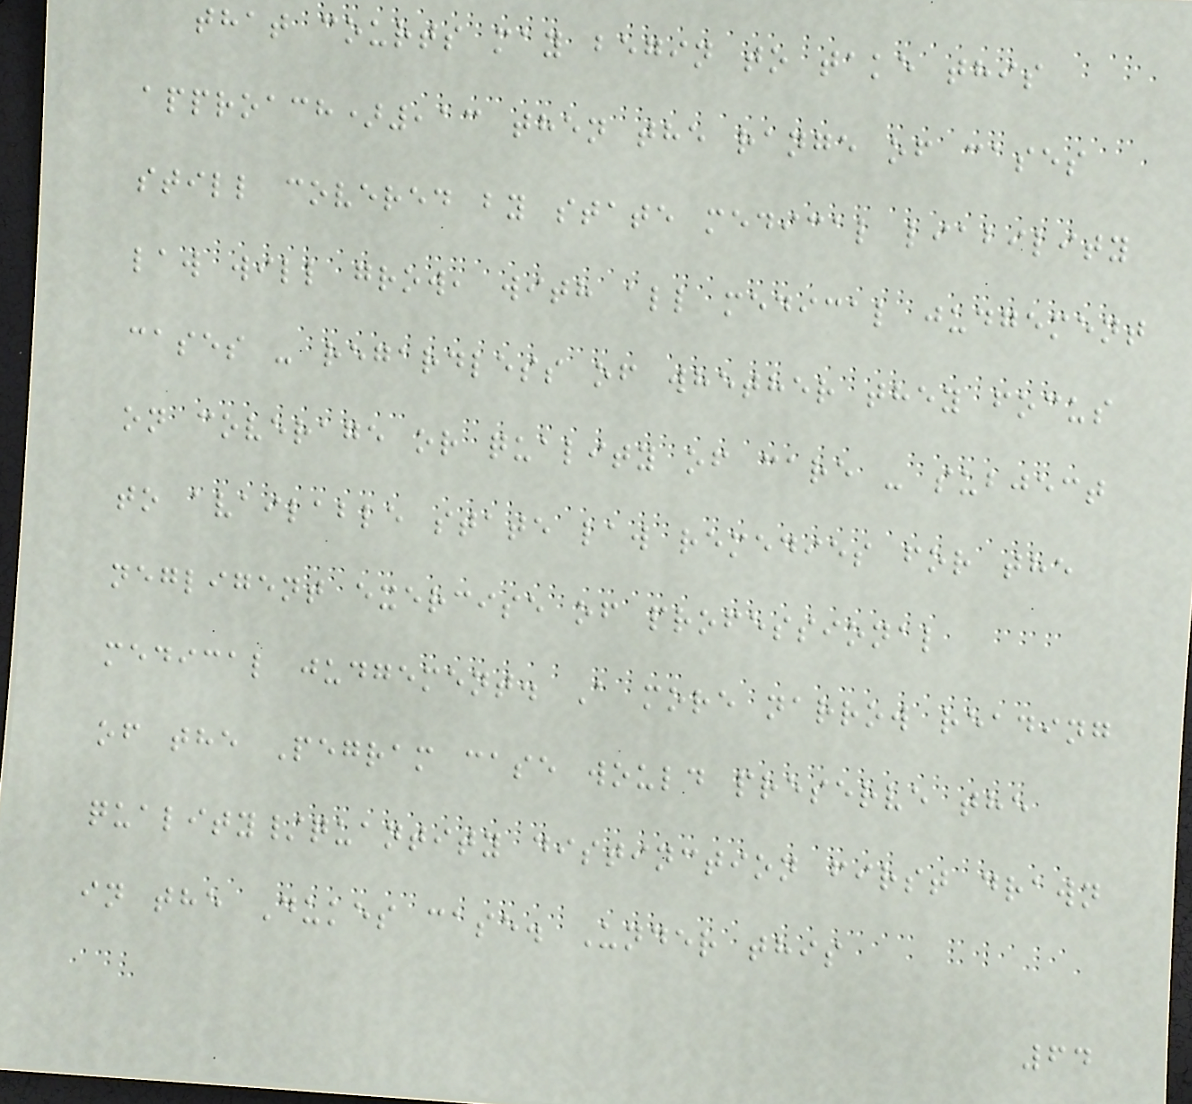that courts may begin to take this
approach),13 then the range of cases
still covered by state medical liability
law will grow, with all medical judgement
cases - regardless of whether they focus
on coverage or quality of care - subject
to available state law remedies for the
negligent exercise of professional
medical judgement. A more narrow reading
of the Pegram case would preserve the
quality/quantity distinction first drawn
in the Dukes case. Under this
64
